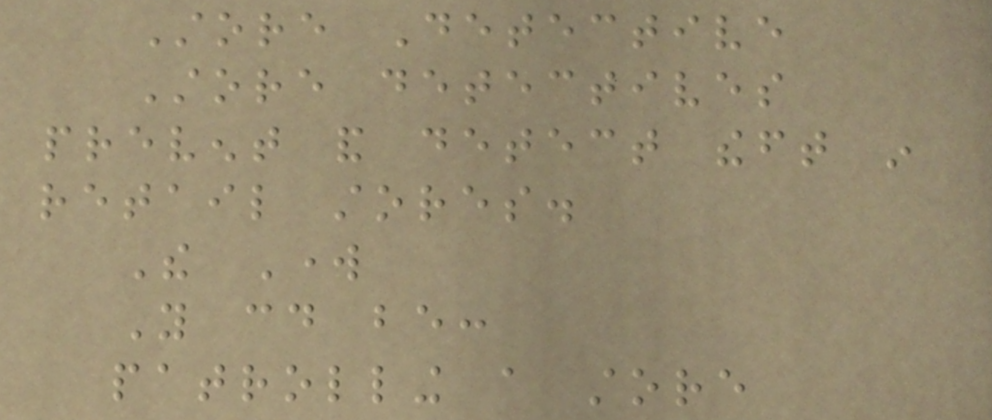Store Detective
Store detectives
prevent and detect theft in
retail stores.
The Work
You could be:
patrolling a store
